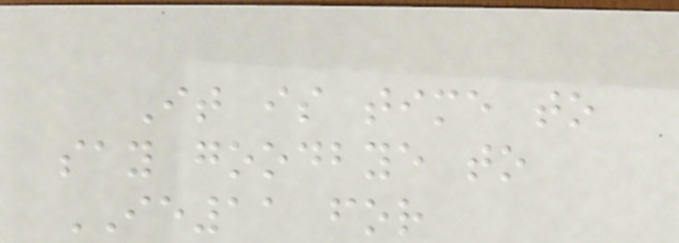It is time to
say goodbye to
IE11 for
